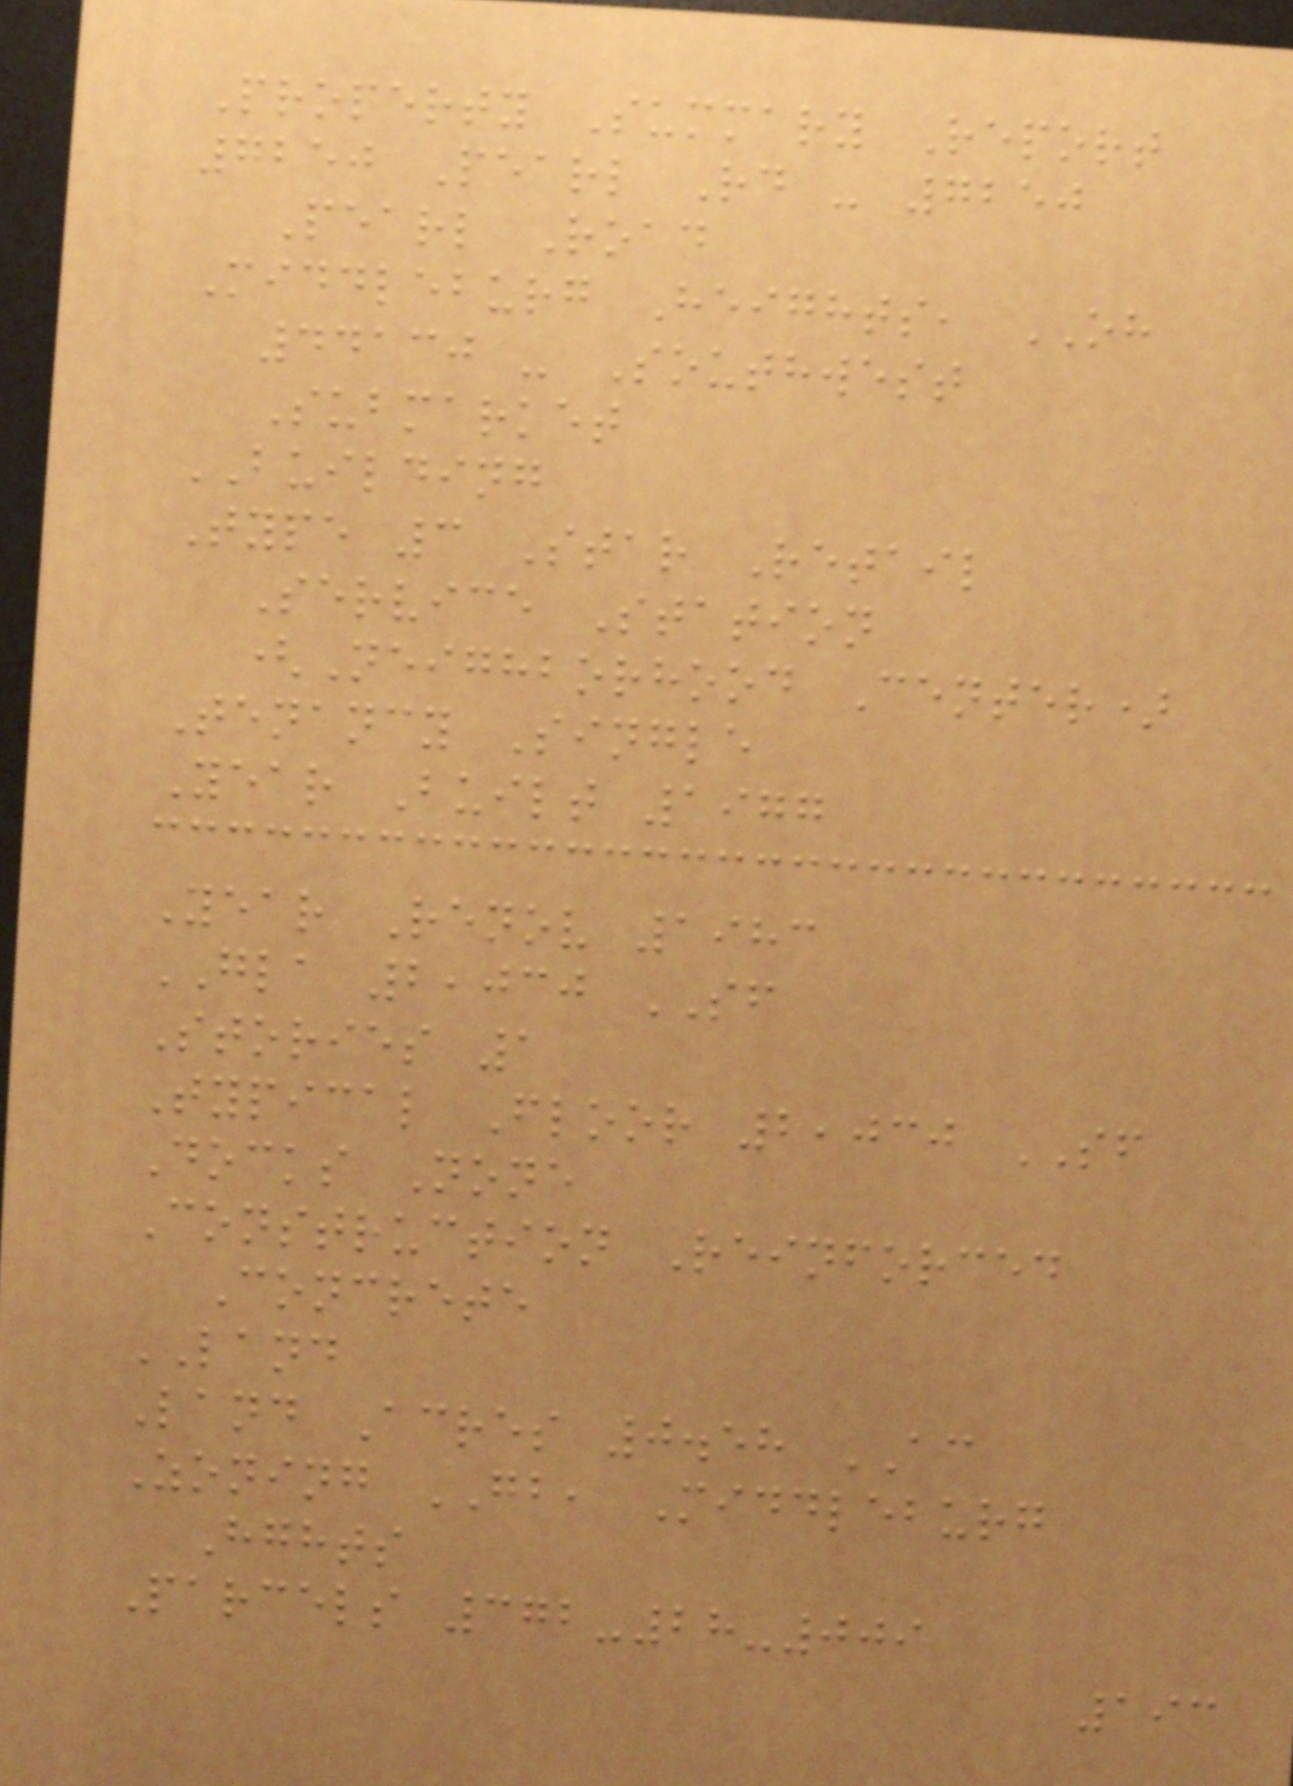Property Summary Report
7250 Pearl Rd - 7250
Pearl Road
Middleburg Heights, OH
44130 - Southwest
Submarket
BUILDING
Type 3 Star Retail
Service Station
(Neighborhood Center)
Tenancy Single
Year Built 1977
Year Renov 1983
GLA 2,030 SF
Stories 1
Typical Floor 2,030 SF
Docks None
Construction Reinforced
Concrete
LAND
Land Acres 0.58 AC
Zoning GB, Middleburg
Hghts
Parcels 372-28-009
193
